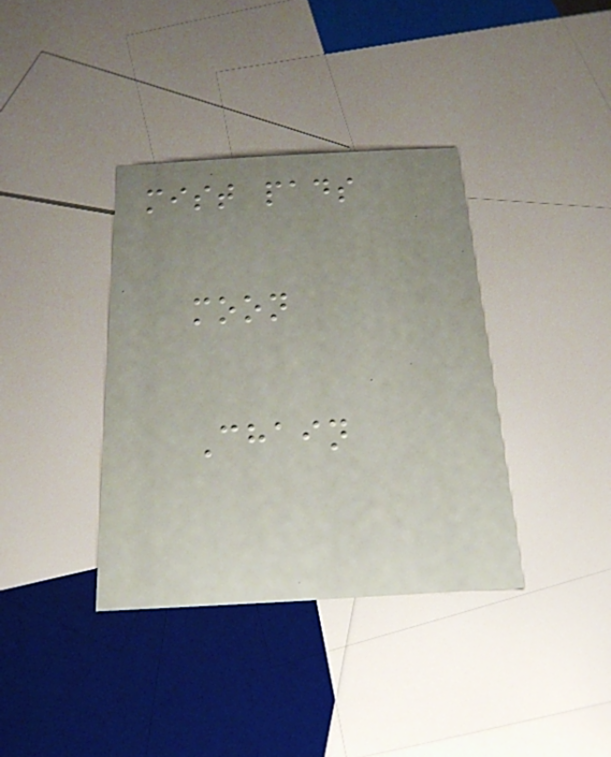mist pads
moon
Chain
